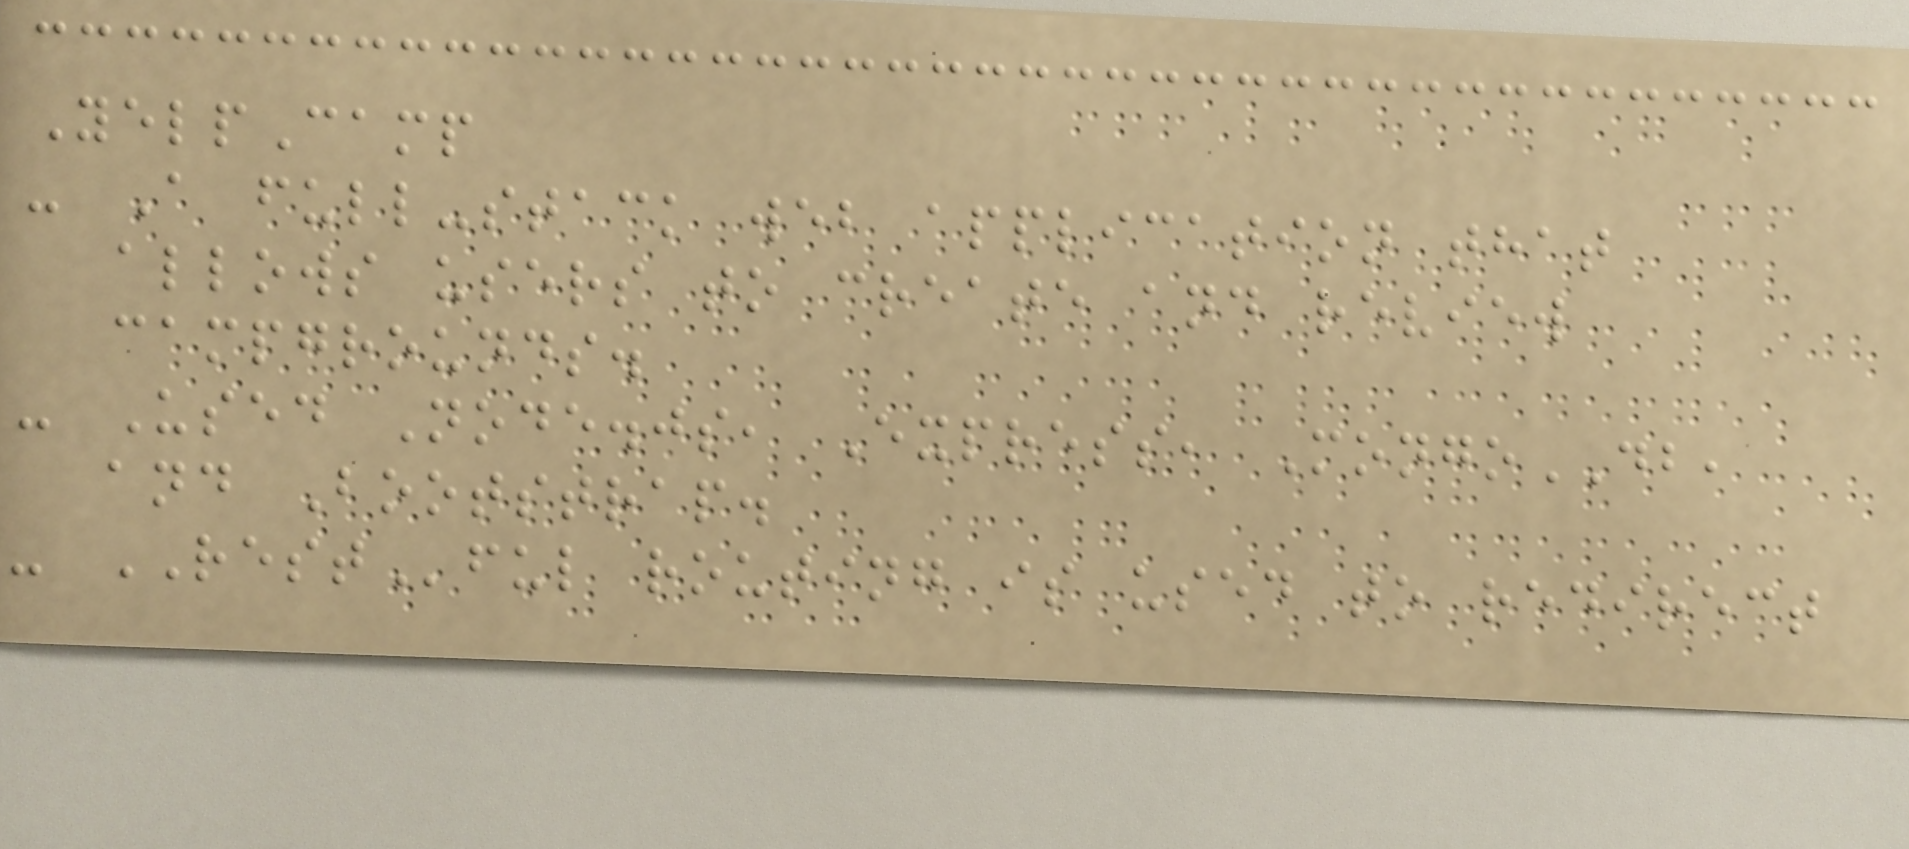YelpCamp
- A full-stack web application that
allows users to create and review
campgrounds.
- Used Node.js, Express, MongoDB,
and Bootstrap.
- RESTful routing is used to redirect
